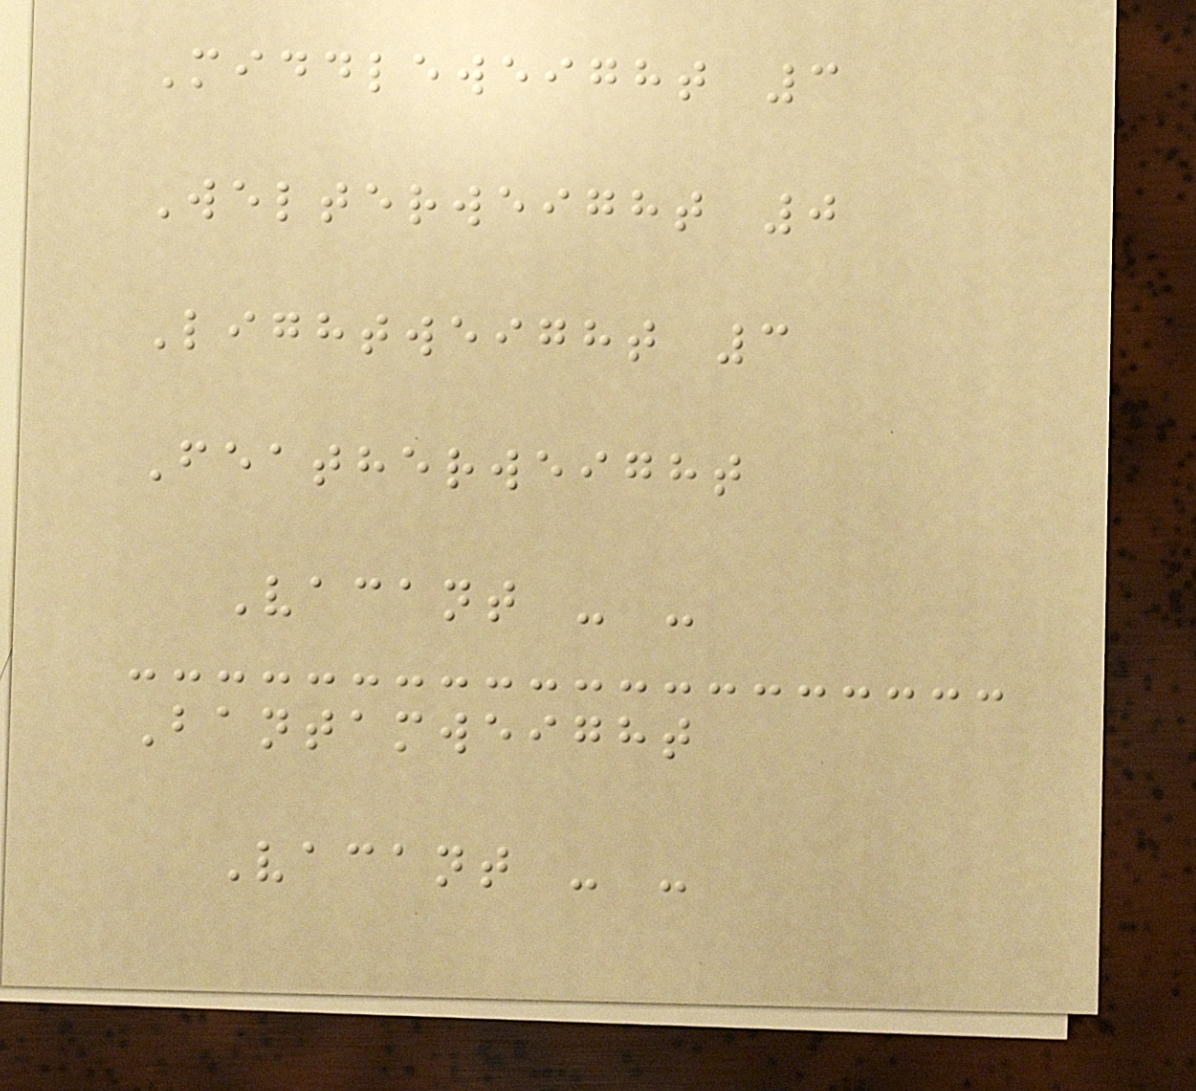Middleweight 3
Welterweight 0
Lightweight 3
Featherweight
Vacant - -
Bantamweight
Vacant - -
